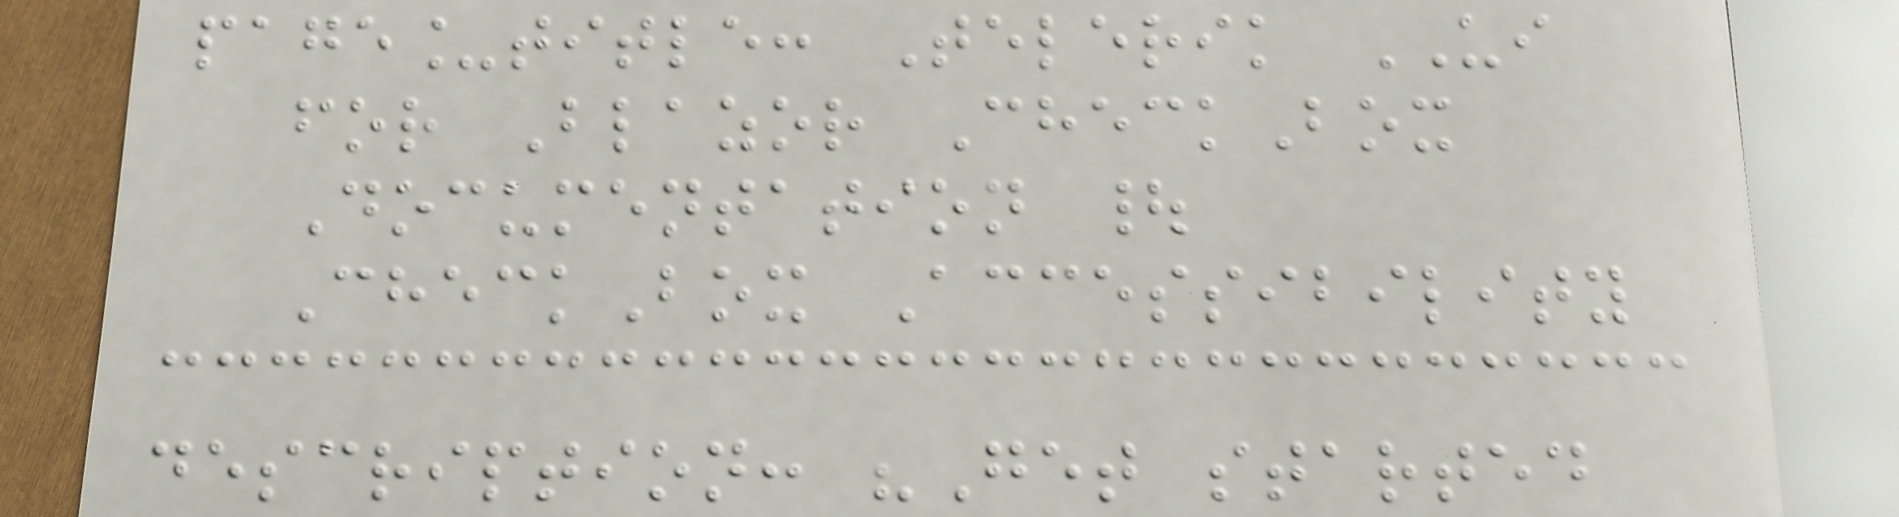page_title: Telerik UI
for Blazor CheckBox
Documentation |
CheckBox Accessibility
description: "Get started
